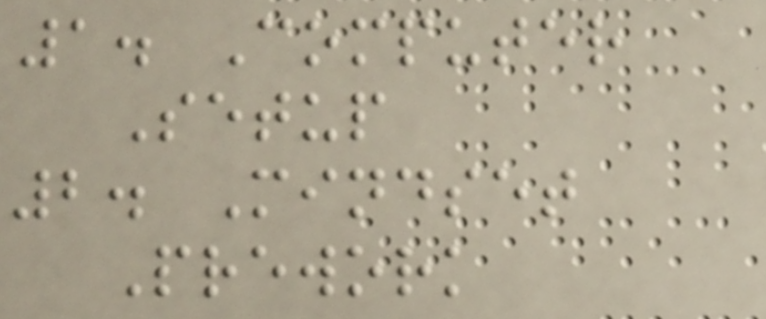1. Computer
Setup
2. Mindset
Prework
